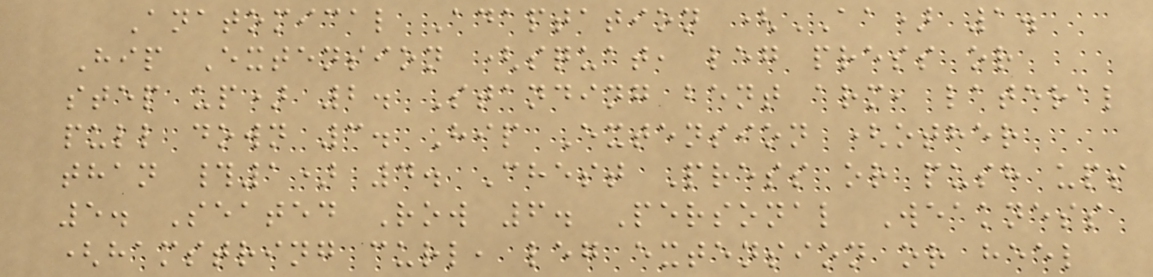Anatomical Adaptation (AA) 1.
Hip Extension (squat, leg press or
step up) 2. Standing bent arm, lateral
pull down 3. Hip Extension (other
than #1) 4. Chest Press or push ups
5. Seated Row 6. Personal Weakness
(hamstring curl, leg extension or heel
